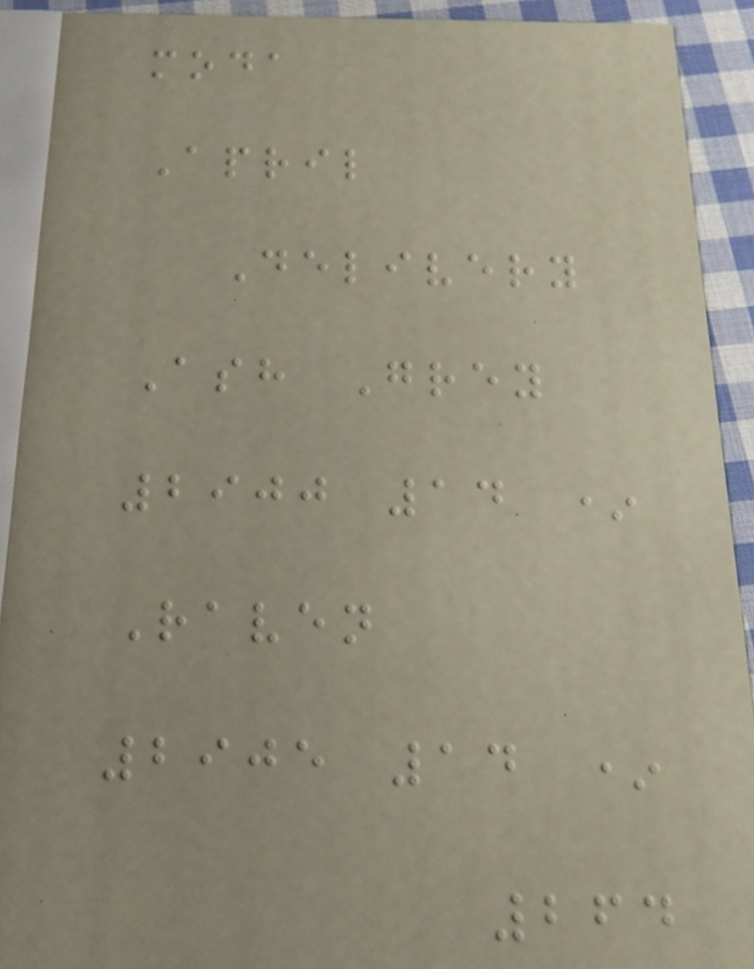moda
April
Delivery
Ash Grey
2900 14 *
Raven
2905 14 *
264
